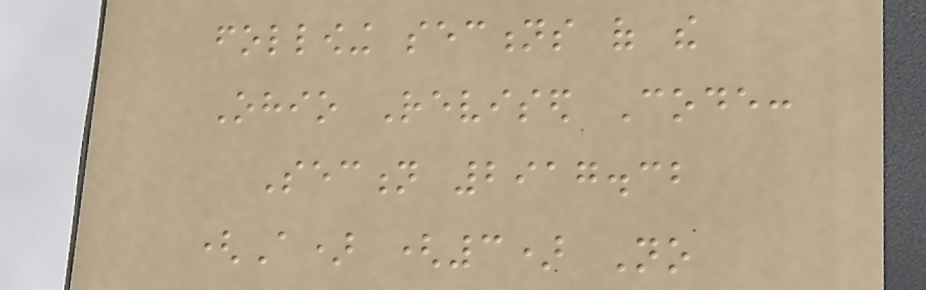following sections of the
Ohio Revised Code:
Section 2917.32
(A) (3) No
